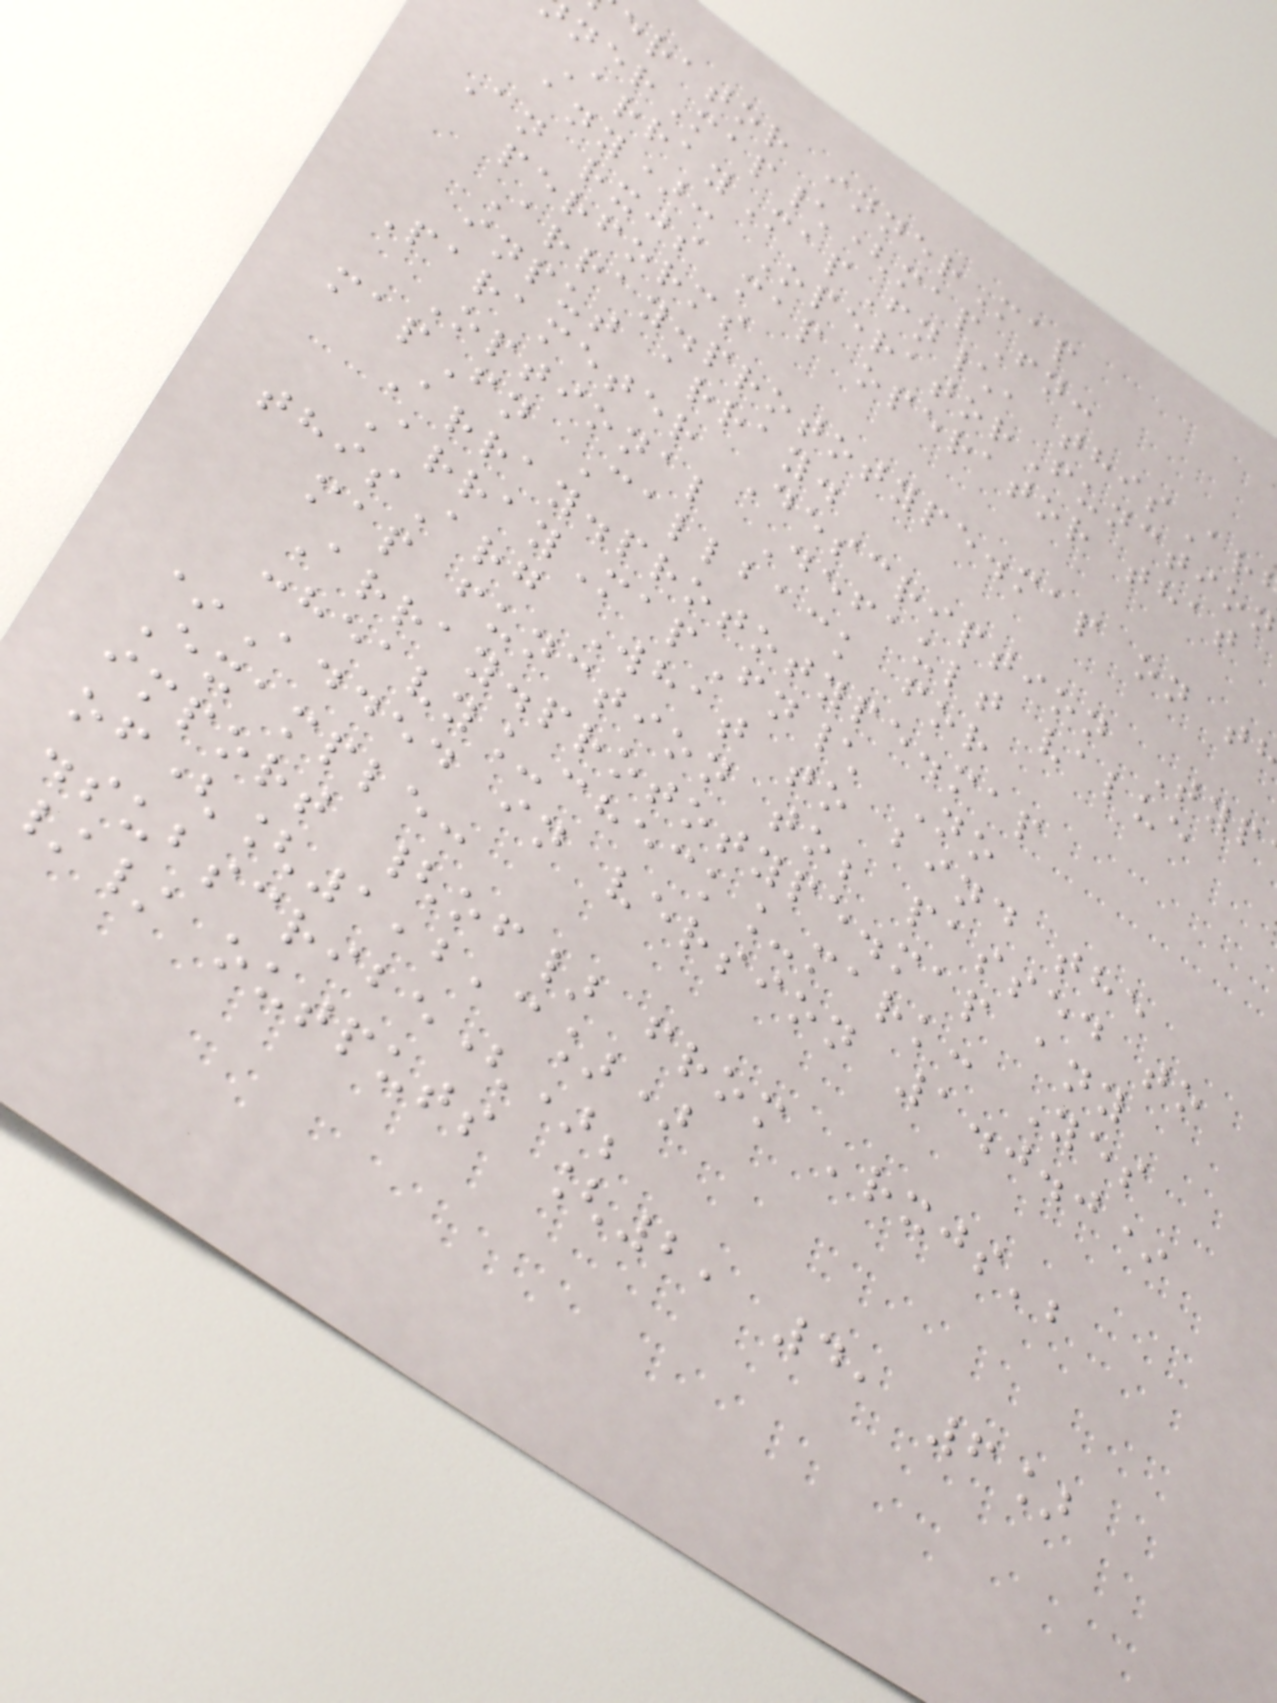erator innerMap
nerMap\(mapFn:
ArrayMapFn\, thisAr
any): OperatorFunction
An rxjs map operator that
performs
Array.prototype.map on t
input array.
Parameter Description Typ
Optional Default value
mapFn Callback for
Array.prototype.map
ArrayMapFn\ No
thisArg What to bind the
map function to; passed to
Array.prototype.map any
:heavy_check_mark: Yes
*Added in version 1.0.0*
Example:
import {of} from 'rxjs';
of([1,2,3])
.subscribe();
// outputs [2, 4, 6]
